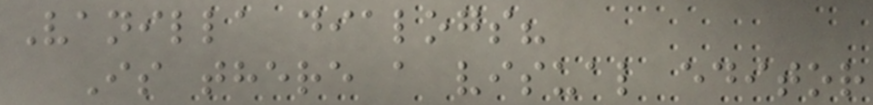Vanilla dialogs?
Is there a visual editor
